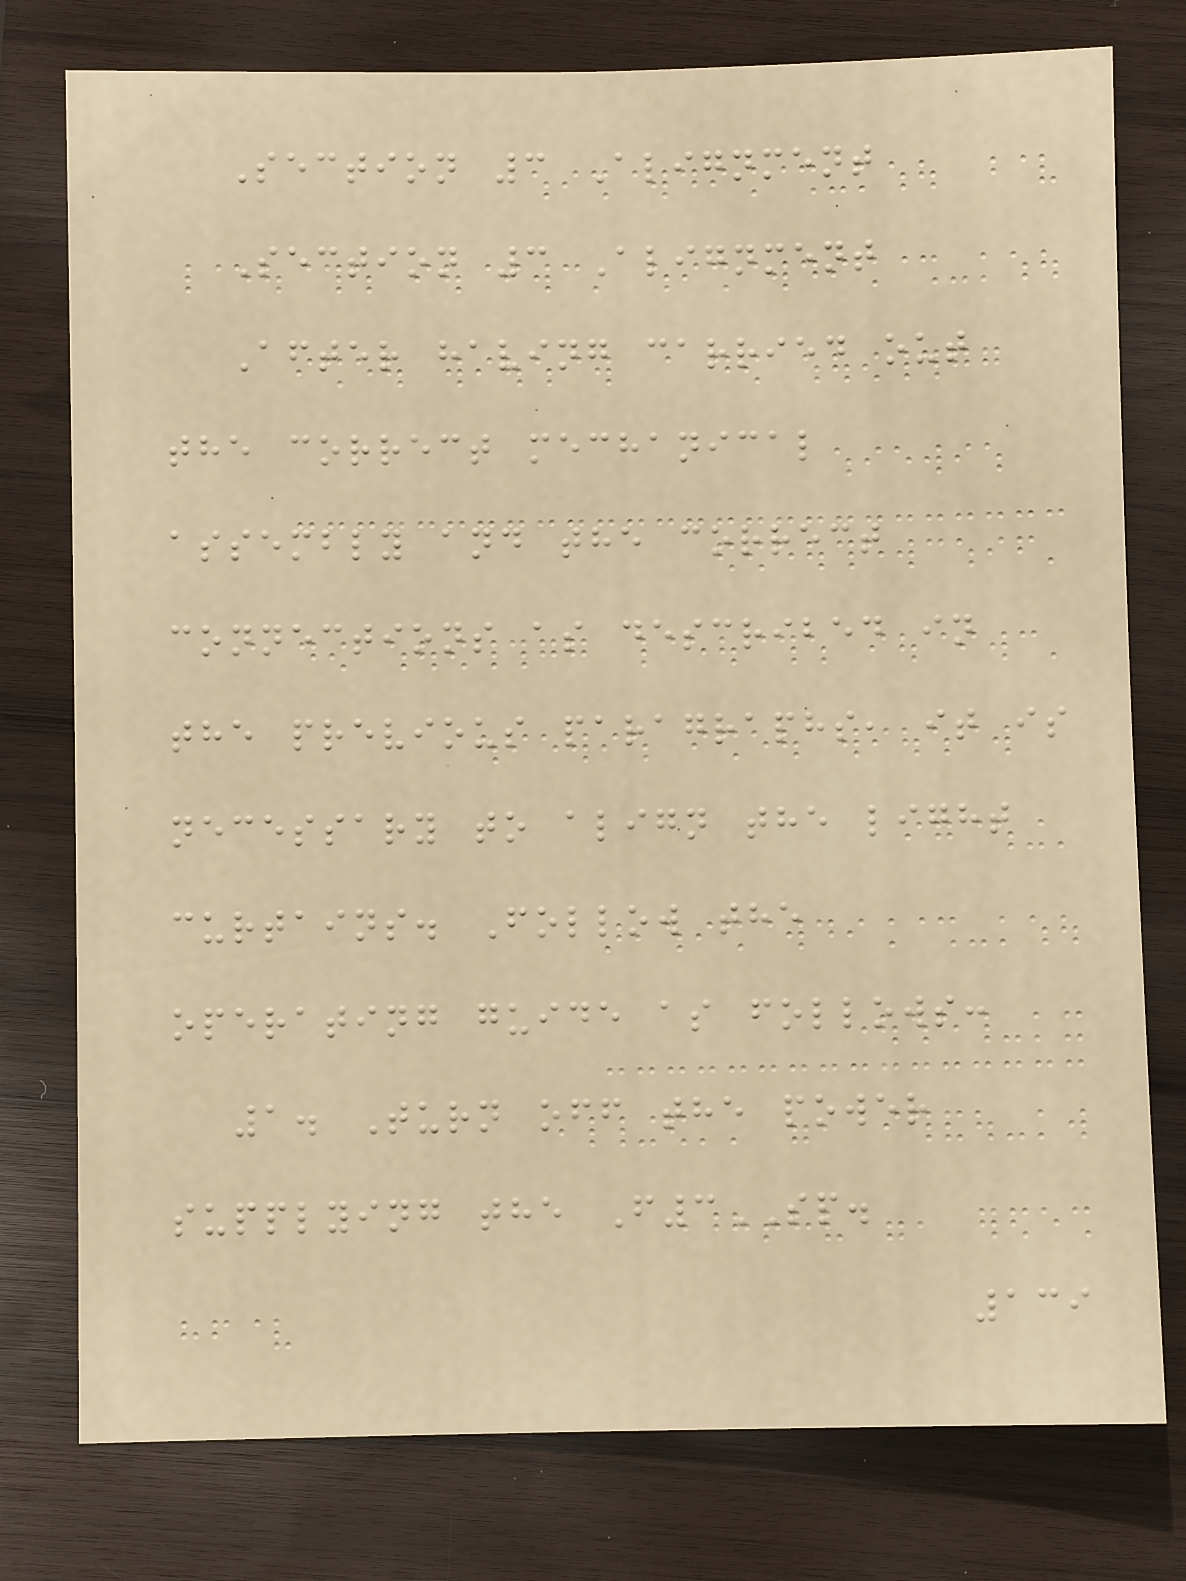Section 3 Alignment
Section 3 Alignment
After having carried out
the correct mechanical
assembly and the correct
connections as described in
the previous paragraphs, it is
necessary to align the light
curtains. Follow the
operating guide as follows:
1. Turn off the power
supplying the F3SP.
139
